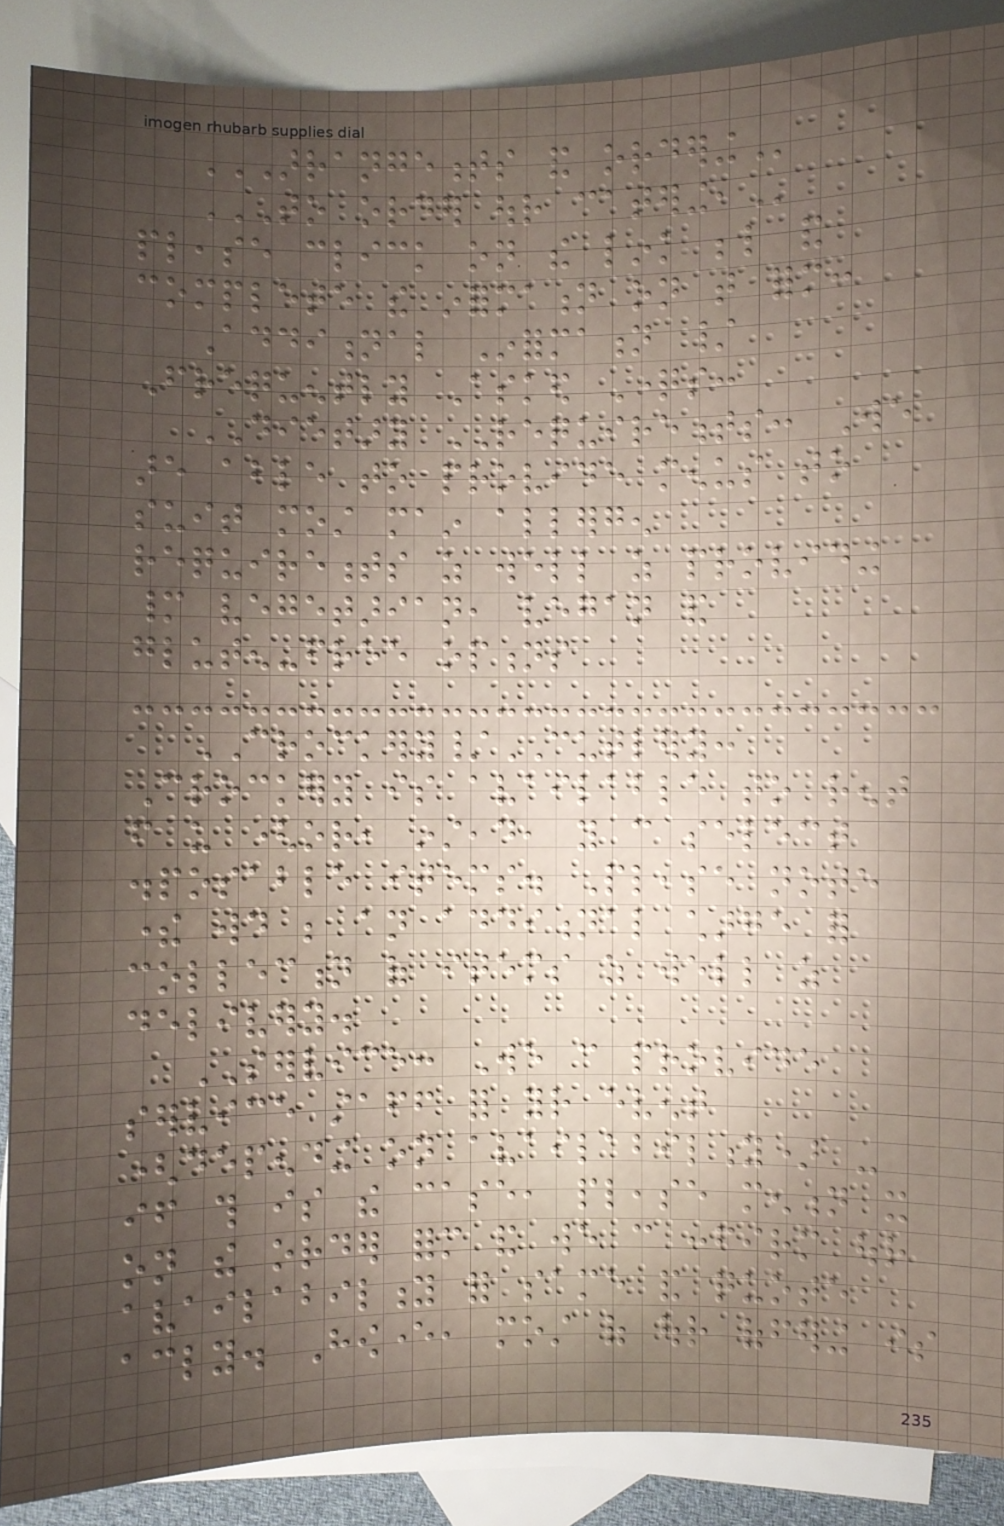ARRANGEMENTS AND ORDERING
TO ORDER OUR CATERING,
please click on the link below and
complete the information on that form:
Additional Information /
Frequently Asked Questions:
DIETARY REQUIREMENTS: We
are able to provide menus to
suit most main allergen
requirements as well as providing
many vegetarian, vegan and
gluten-free options
CROCKERY/CUTLERY:
Crockery is available to rent
from us (or, instead, you can select
disposable items. Please note
there would be an additional charge for
collection of items as well as
delivery.
SERVICE: We can provide
service staff for your event
(depending on availability) -
if this is the case, please mention it
on the order form and we can confirm our
availability for same and quote
accordingly. However, most of our offering is
